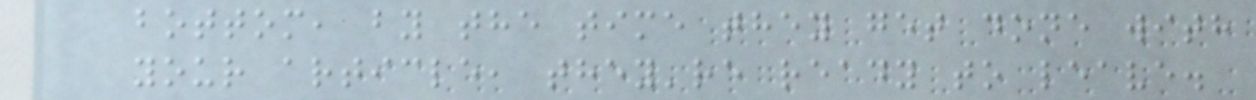bottom, by the time they get done with
your article, they're ready to leave.
